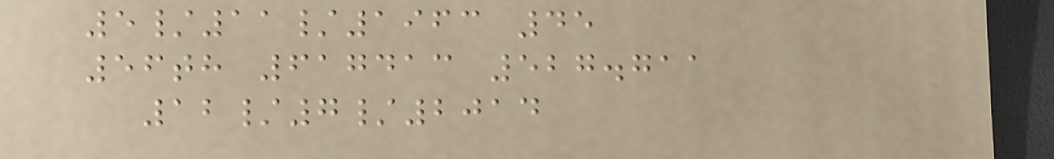5/11/1963 45
56th 617413 527.711
12/7/2014
